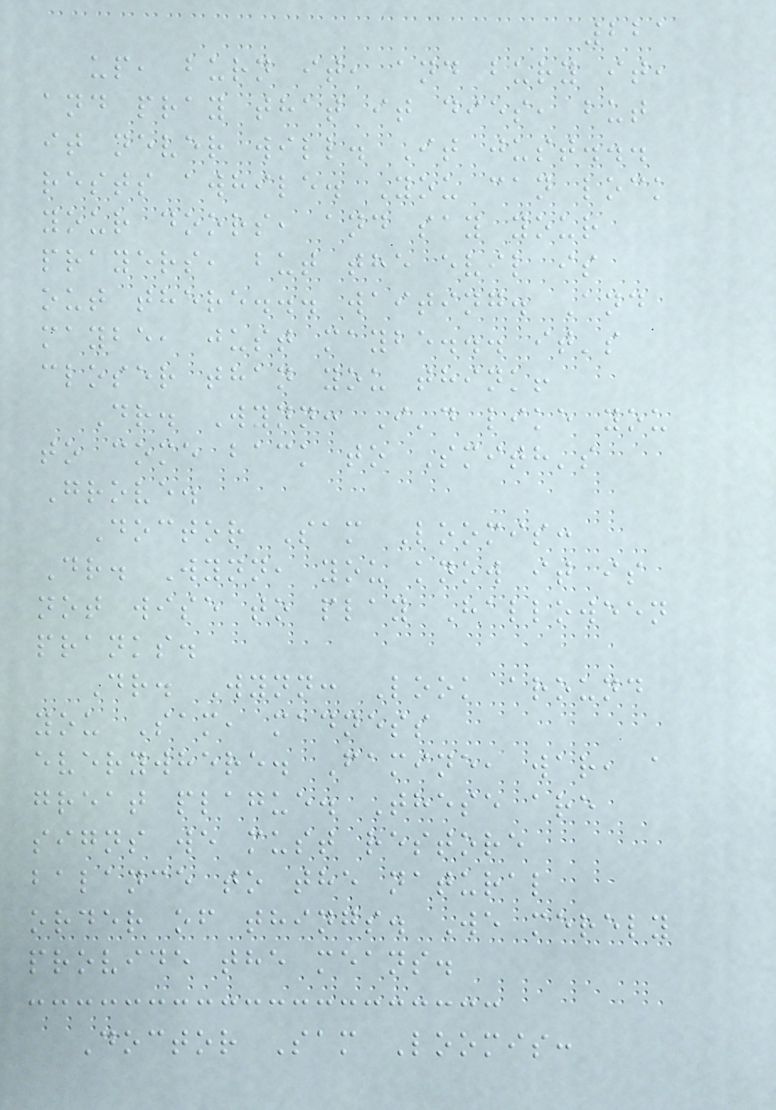221
up, burn it, and bury it,
and pray that it dies, but
it never will. It just...
rests awhile. You can lock
your doors, and say your
prayers, but the evil is
out there... waiting. And
maybe, just maybe... it's
closer than you think!
Dr. Wynn: I'd like you
to come back to Smith's
Grove.
Doctor Sam Loomis:
Dr. Wynn, you know it is
not wise to play Halloween
pranks.
Dr. Wynn: Look around
you Sam, madness
everywhere. Famine, war, a
great plague. These are
signs we must restore
balance to the natural
order of things. We merely
provide the means.
Doctor Sam Loomis:
